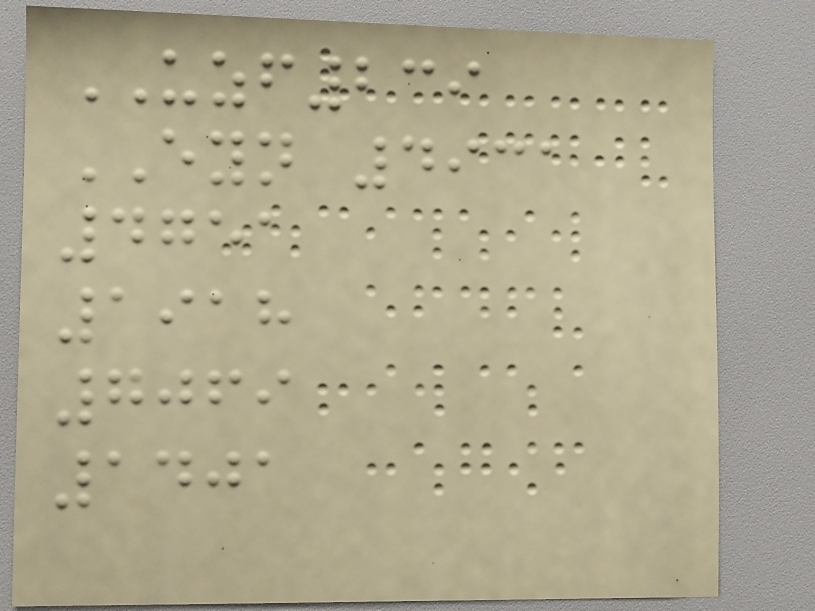UZF239
EYN 4931
4751
1918
7069
1401
